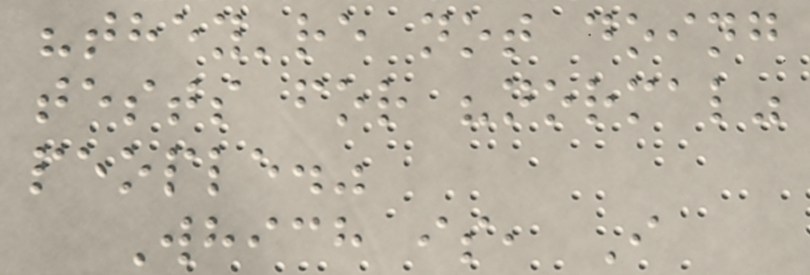"they're not doing
tests for "normal"
people."
Which is, I
